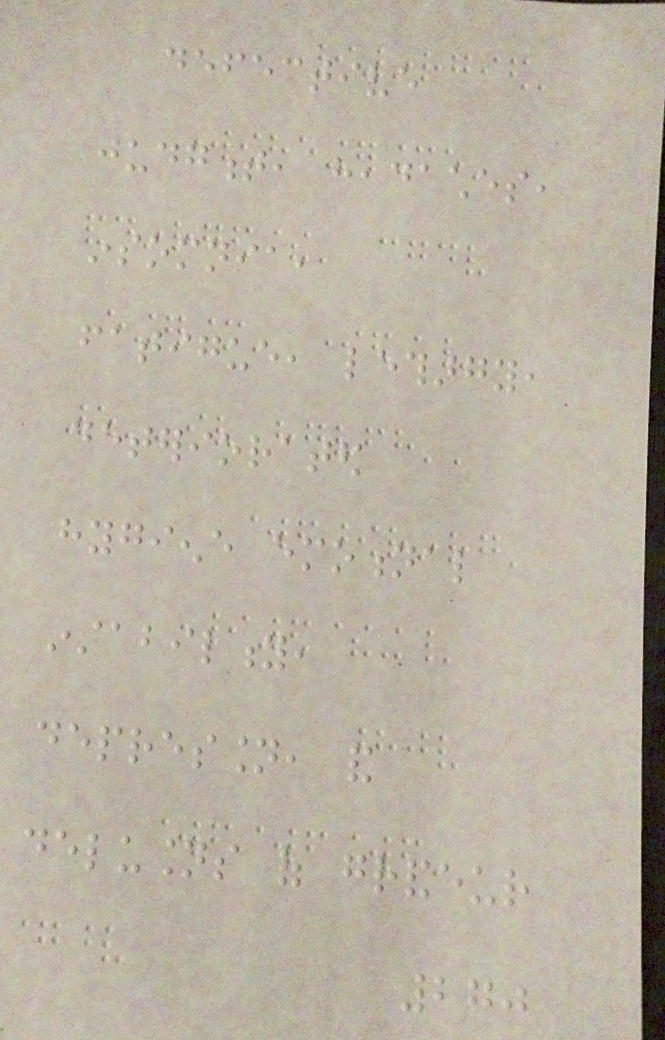defective
judgment, headaches,
insomnia,
fatigue, lethargy,
deteriorated
hygiene emotional
instability,
depression, and
delusions of grandeur
270
